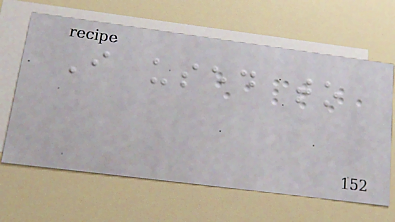I used to
